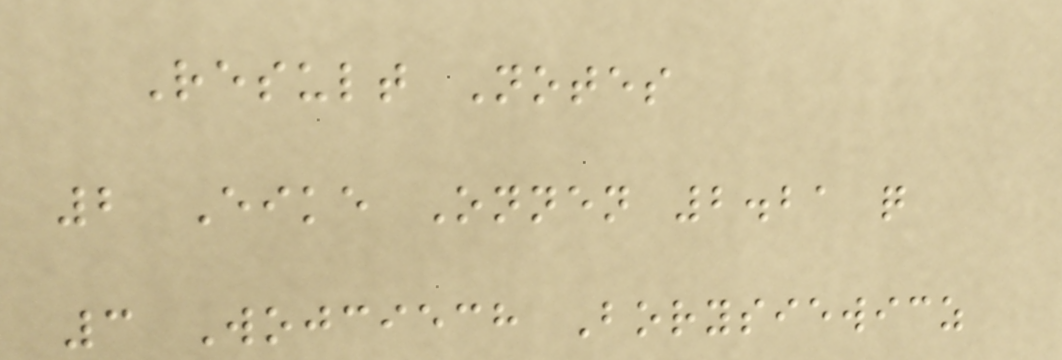Result Notes
2 Eike Onnen 2.21 q
3 Wojciech Borysiewicz
